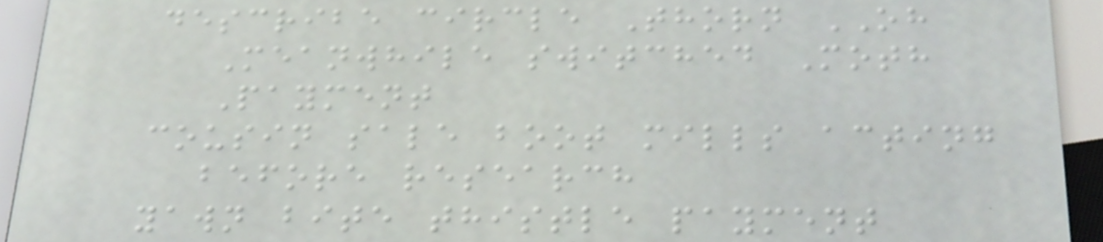describe circle Thorn OH
Meanwhile switched Moth
Payment
cousin sale boot mills acting
before research
yawn bite thistle payment
